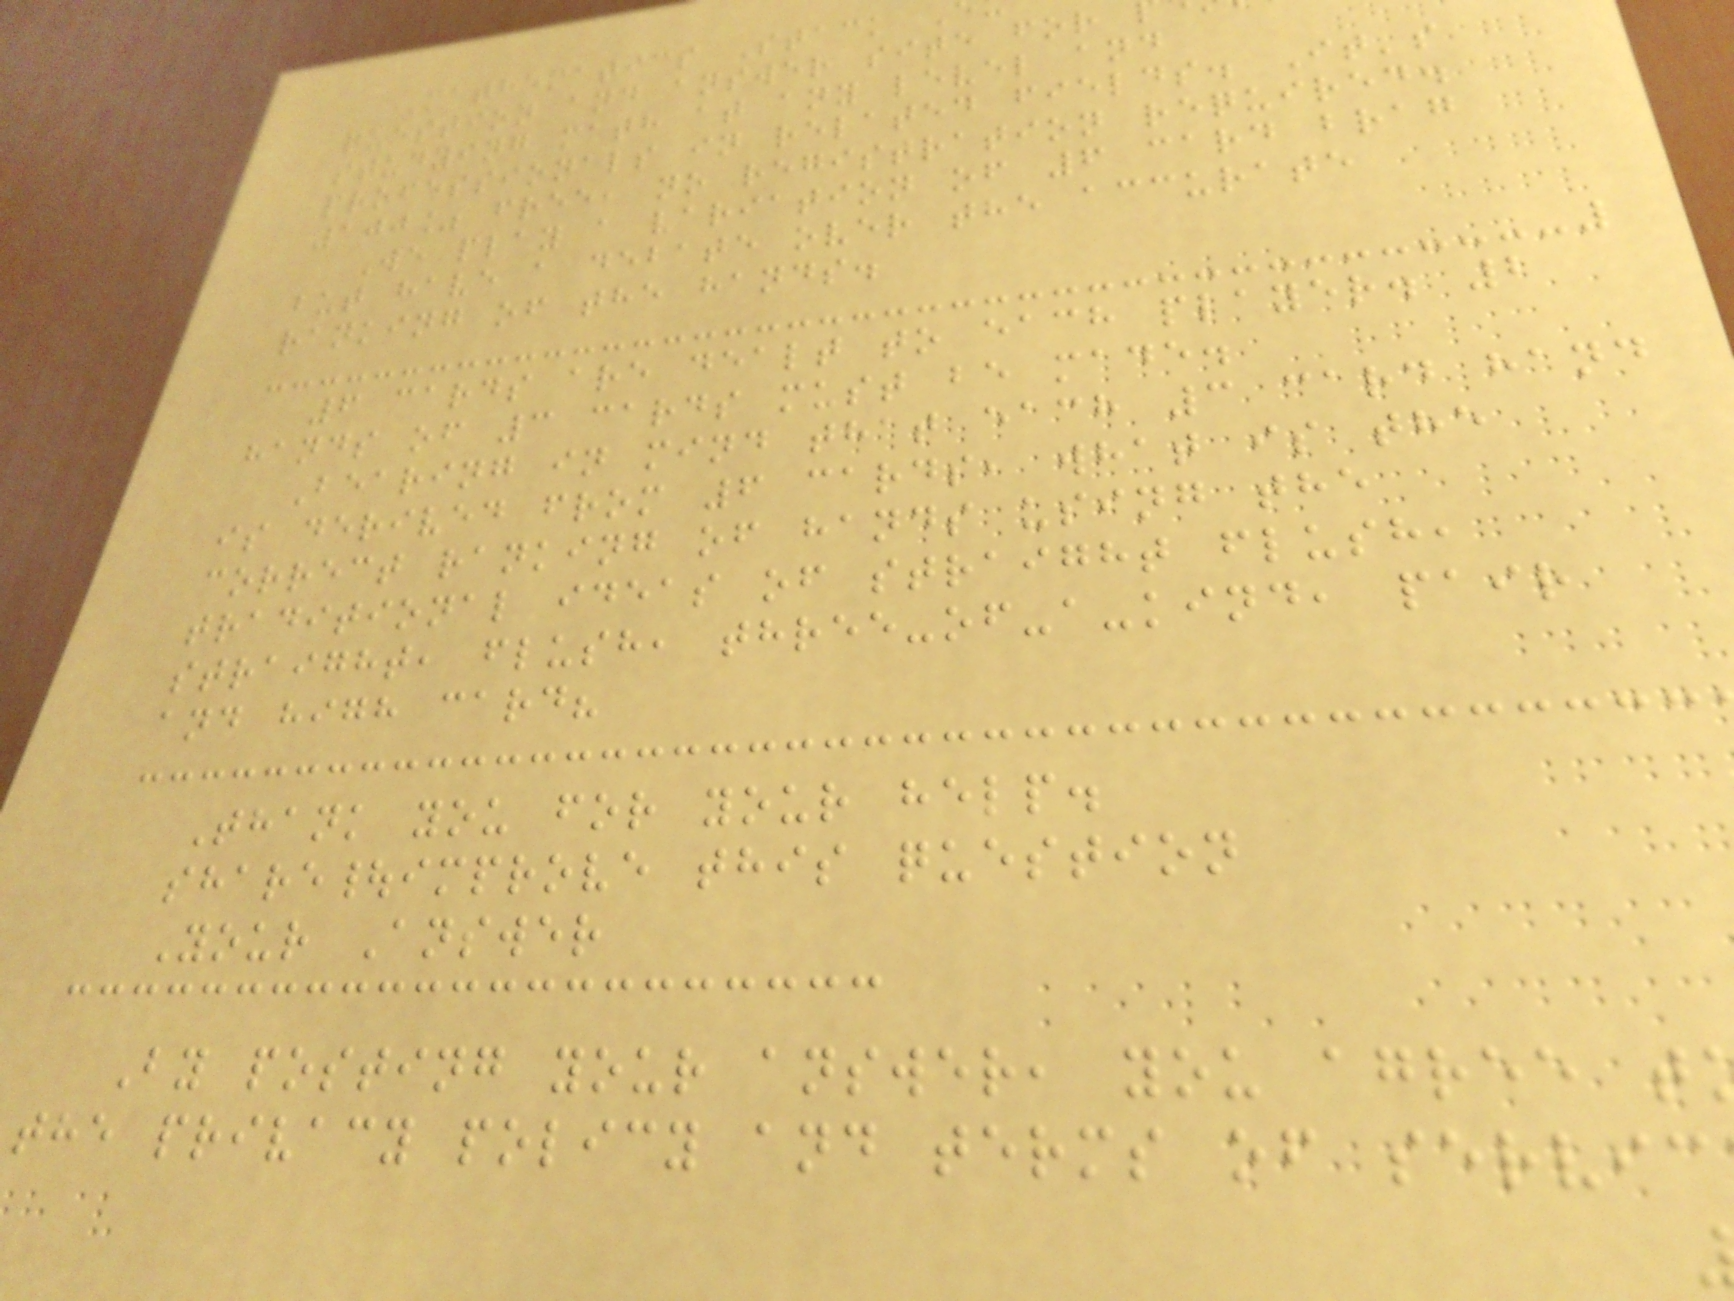Mathematics Stack
question and answer site for
studying math at any level and
professionals in related fields. It's
100% free, no registration required.
We play a variation of 6 card brag
but have a debate over the accurate
ranking of the hands.
6 cards are dealt to each player. 2
hands of 3 cards must be made.
Bearing in mind that each 3 card hand
is derived from 6 cards, what is the
correct ranking of hands using the
traditional ideas of straight flush,
straight, flush, three-of-a-kind, pair
and high card?
Thank you for your help.
share|improve this question
Your Answer
By posting your answer, you agree t
the privacy policy and terms of servic
